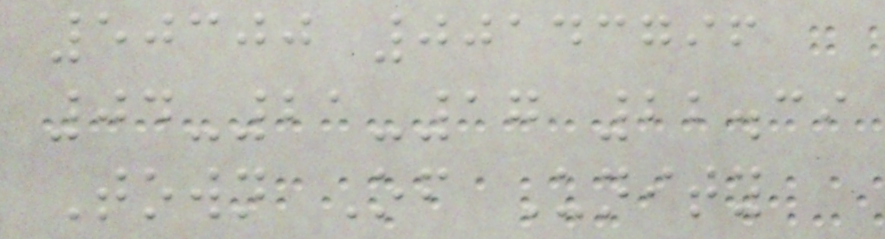50300 00143796
04-21-17 22.39
Town Of Unity
